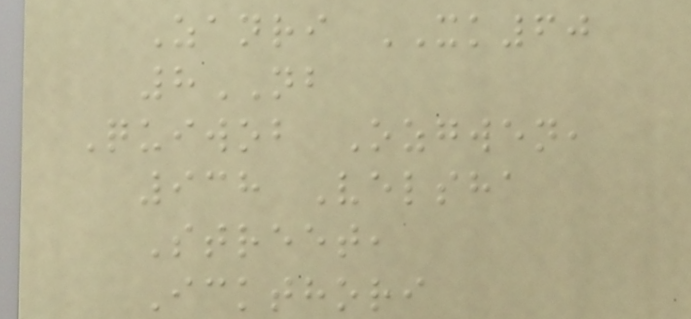Zanri XK60
8NB
Quiwob Ozgwen,
938 Velsha
Street,
Ickthori
